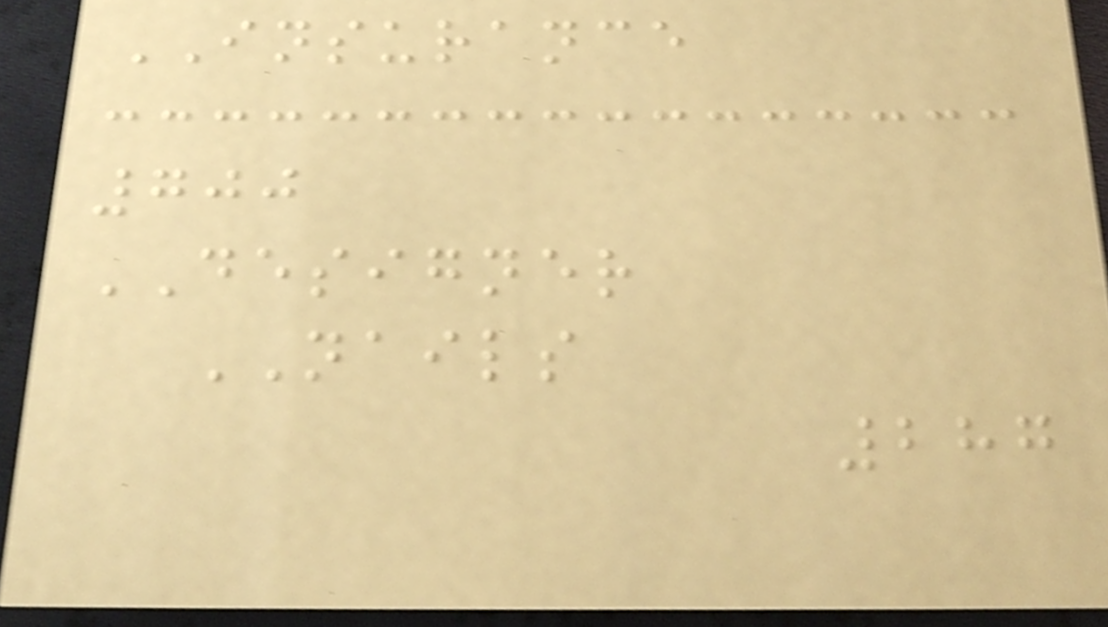INSURANCE
700
DESIGNER
NAILS
287
